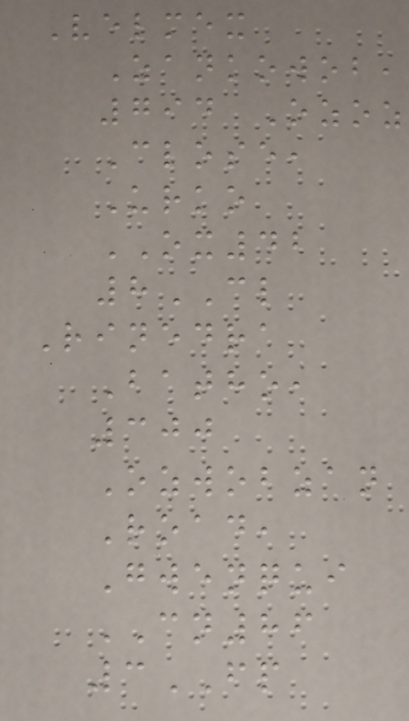Velmex
Zankowob,
794 Ozoz
Close,
Urko
OX42
8CL
Rinedra
Batho,
300
Ozwobzan
Road,
Gwenqui
CN86
3FP
